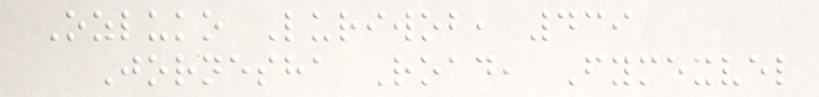Ozluko Luriwob, 439
Jornesha Road, Fymexvel
